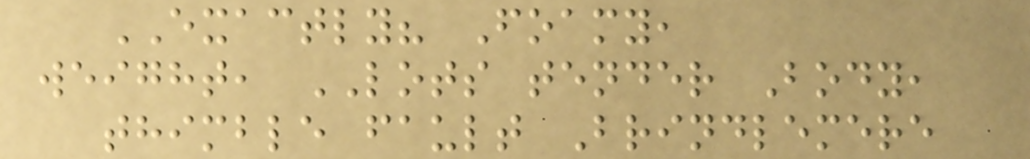EXACTLY? Foamy,
weight, LOTS tender Body,
thimble fault Brindlemere
